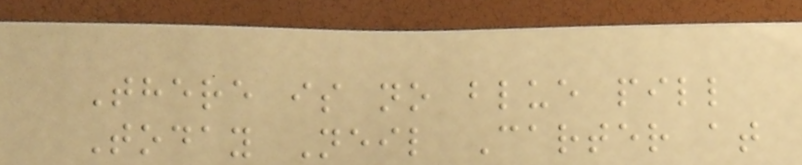There is no blue pill
Today Neil Carter at
